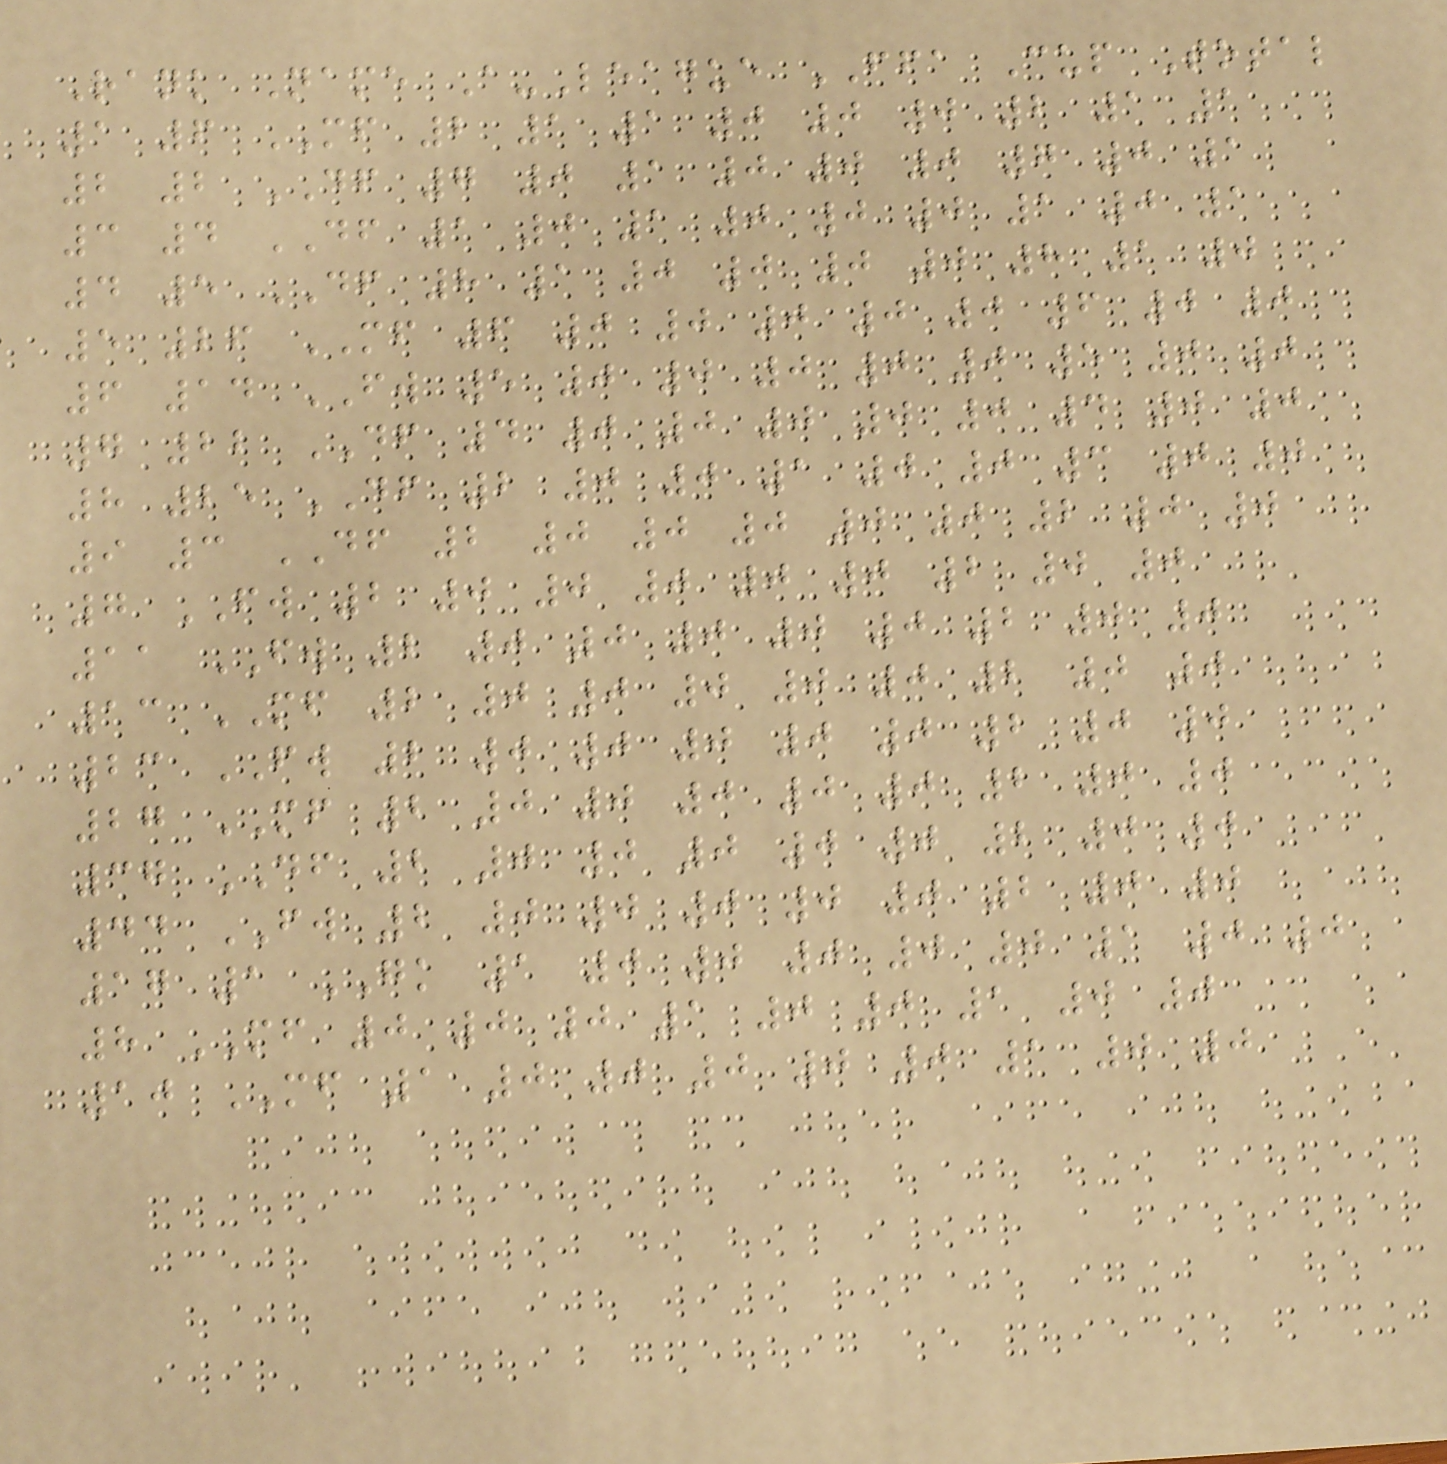Rank Name A-League FFA Cup Total
1 6 MF 2 1 1 0 0 0 2 1 1
2 2 DF 7 0 1 0 0 0 7 0 1
3 4 DF 1 0 1 0 0 0 1 0 1
4 5 DF 8 1 0 0 0 0 8 1 0
5 26 MF 6 0 0 0 0 0 6 0 0
6 14 FW 5 0 0 0 0 0 5 0 0
7 22 DF 4 0 0 0 0 0 4 0 0
8 25 DF 2 0 0 1 0 0 3 0 0
9 3 DF 2 0 0 0 0 0 2 0 0
7 FW 2 0 0 0 0 0 2 0 0
11 FW 2 0 0 0 0 0 2 0 0
13 MF 2 0 0 0 0 0 2 0 0
23 FW 2 0 0 0 0 0 2 0 0
27 MF 2 0 0 0 0 0 2 0 0
37 DF 2 0 0 0 0 0 2 0 0
44 FW 2 0 0 0 0 0 2 0 0
17 1 GK 1 0 0 0 0 0 1 0 0
8 MF 0 0 0 1 0 0 1 0 0
10 MF 1 0 0 0 0 0 1 0 0
